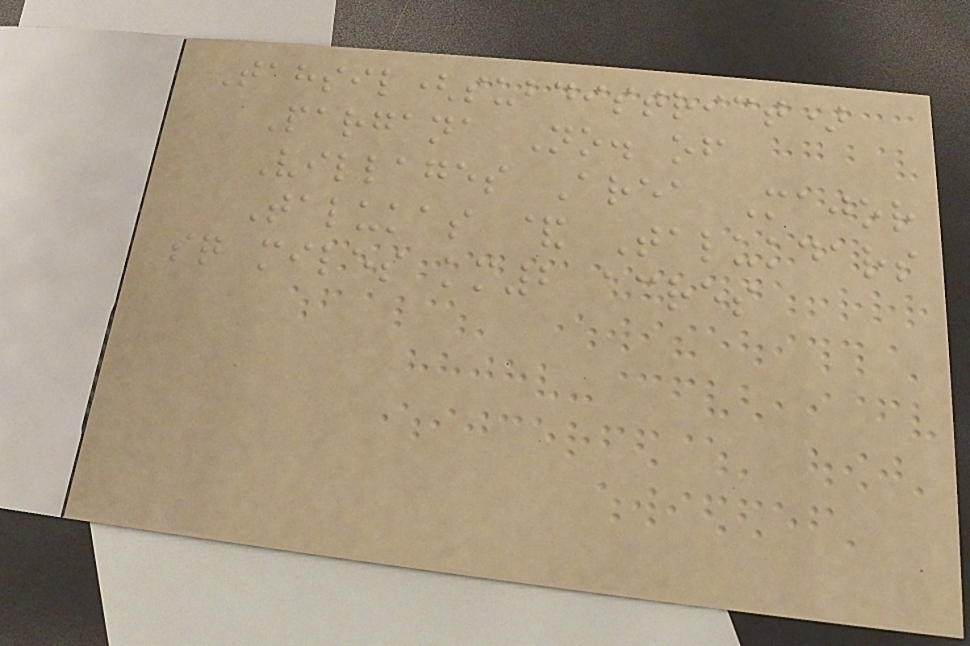Tahsil(subdistrict)
Pargana No. of
Villages Area Major
Talukas & Talukdars
sq miles km2 acres
